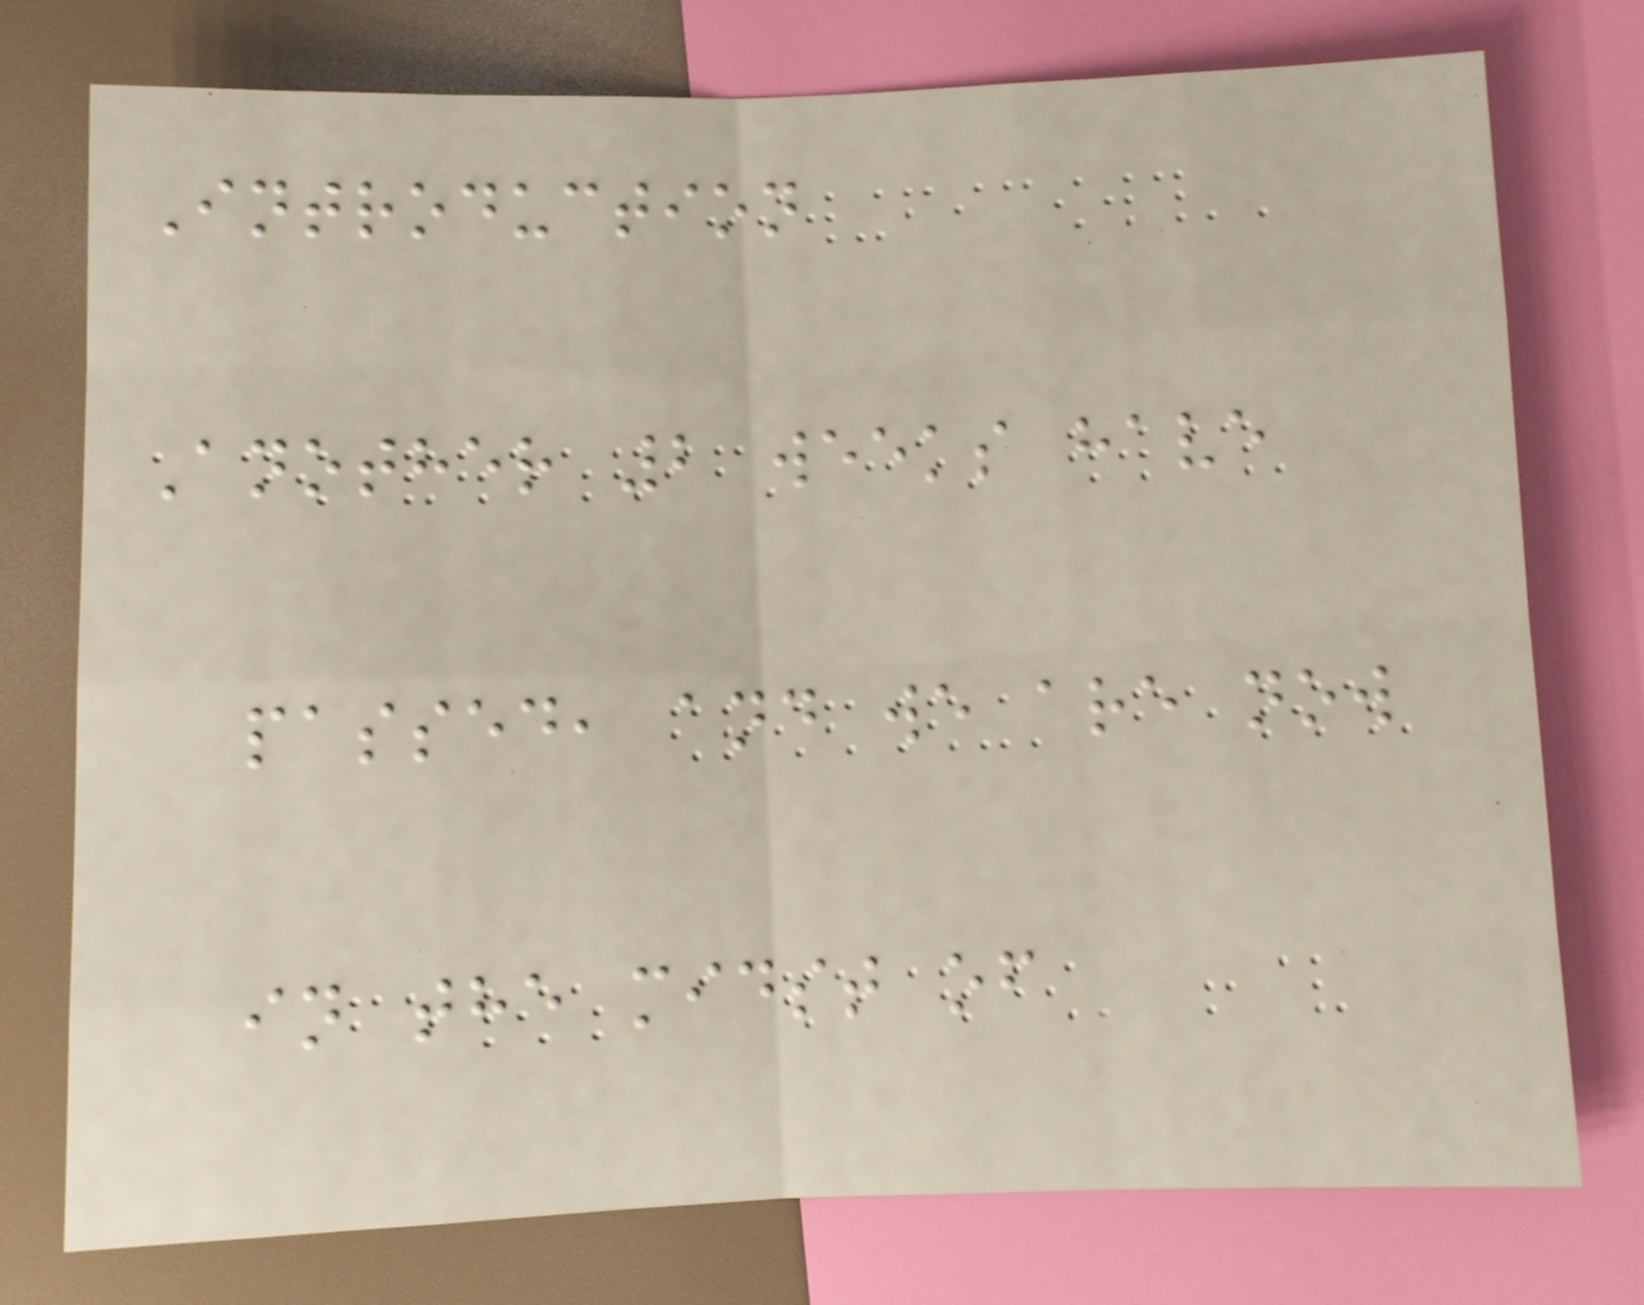Introduction
Another 2 weeks have
passed, and we are now
in the midst of
